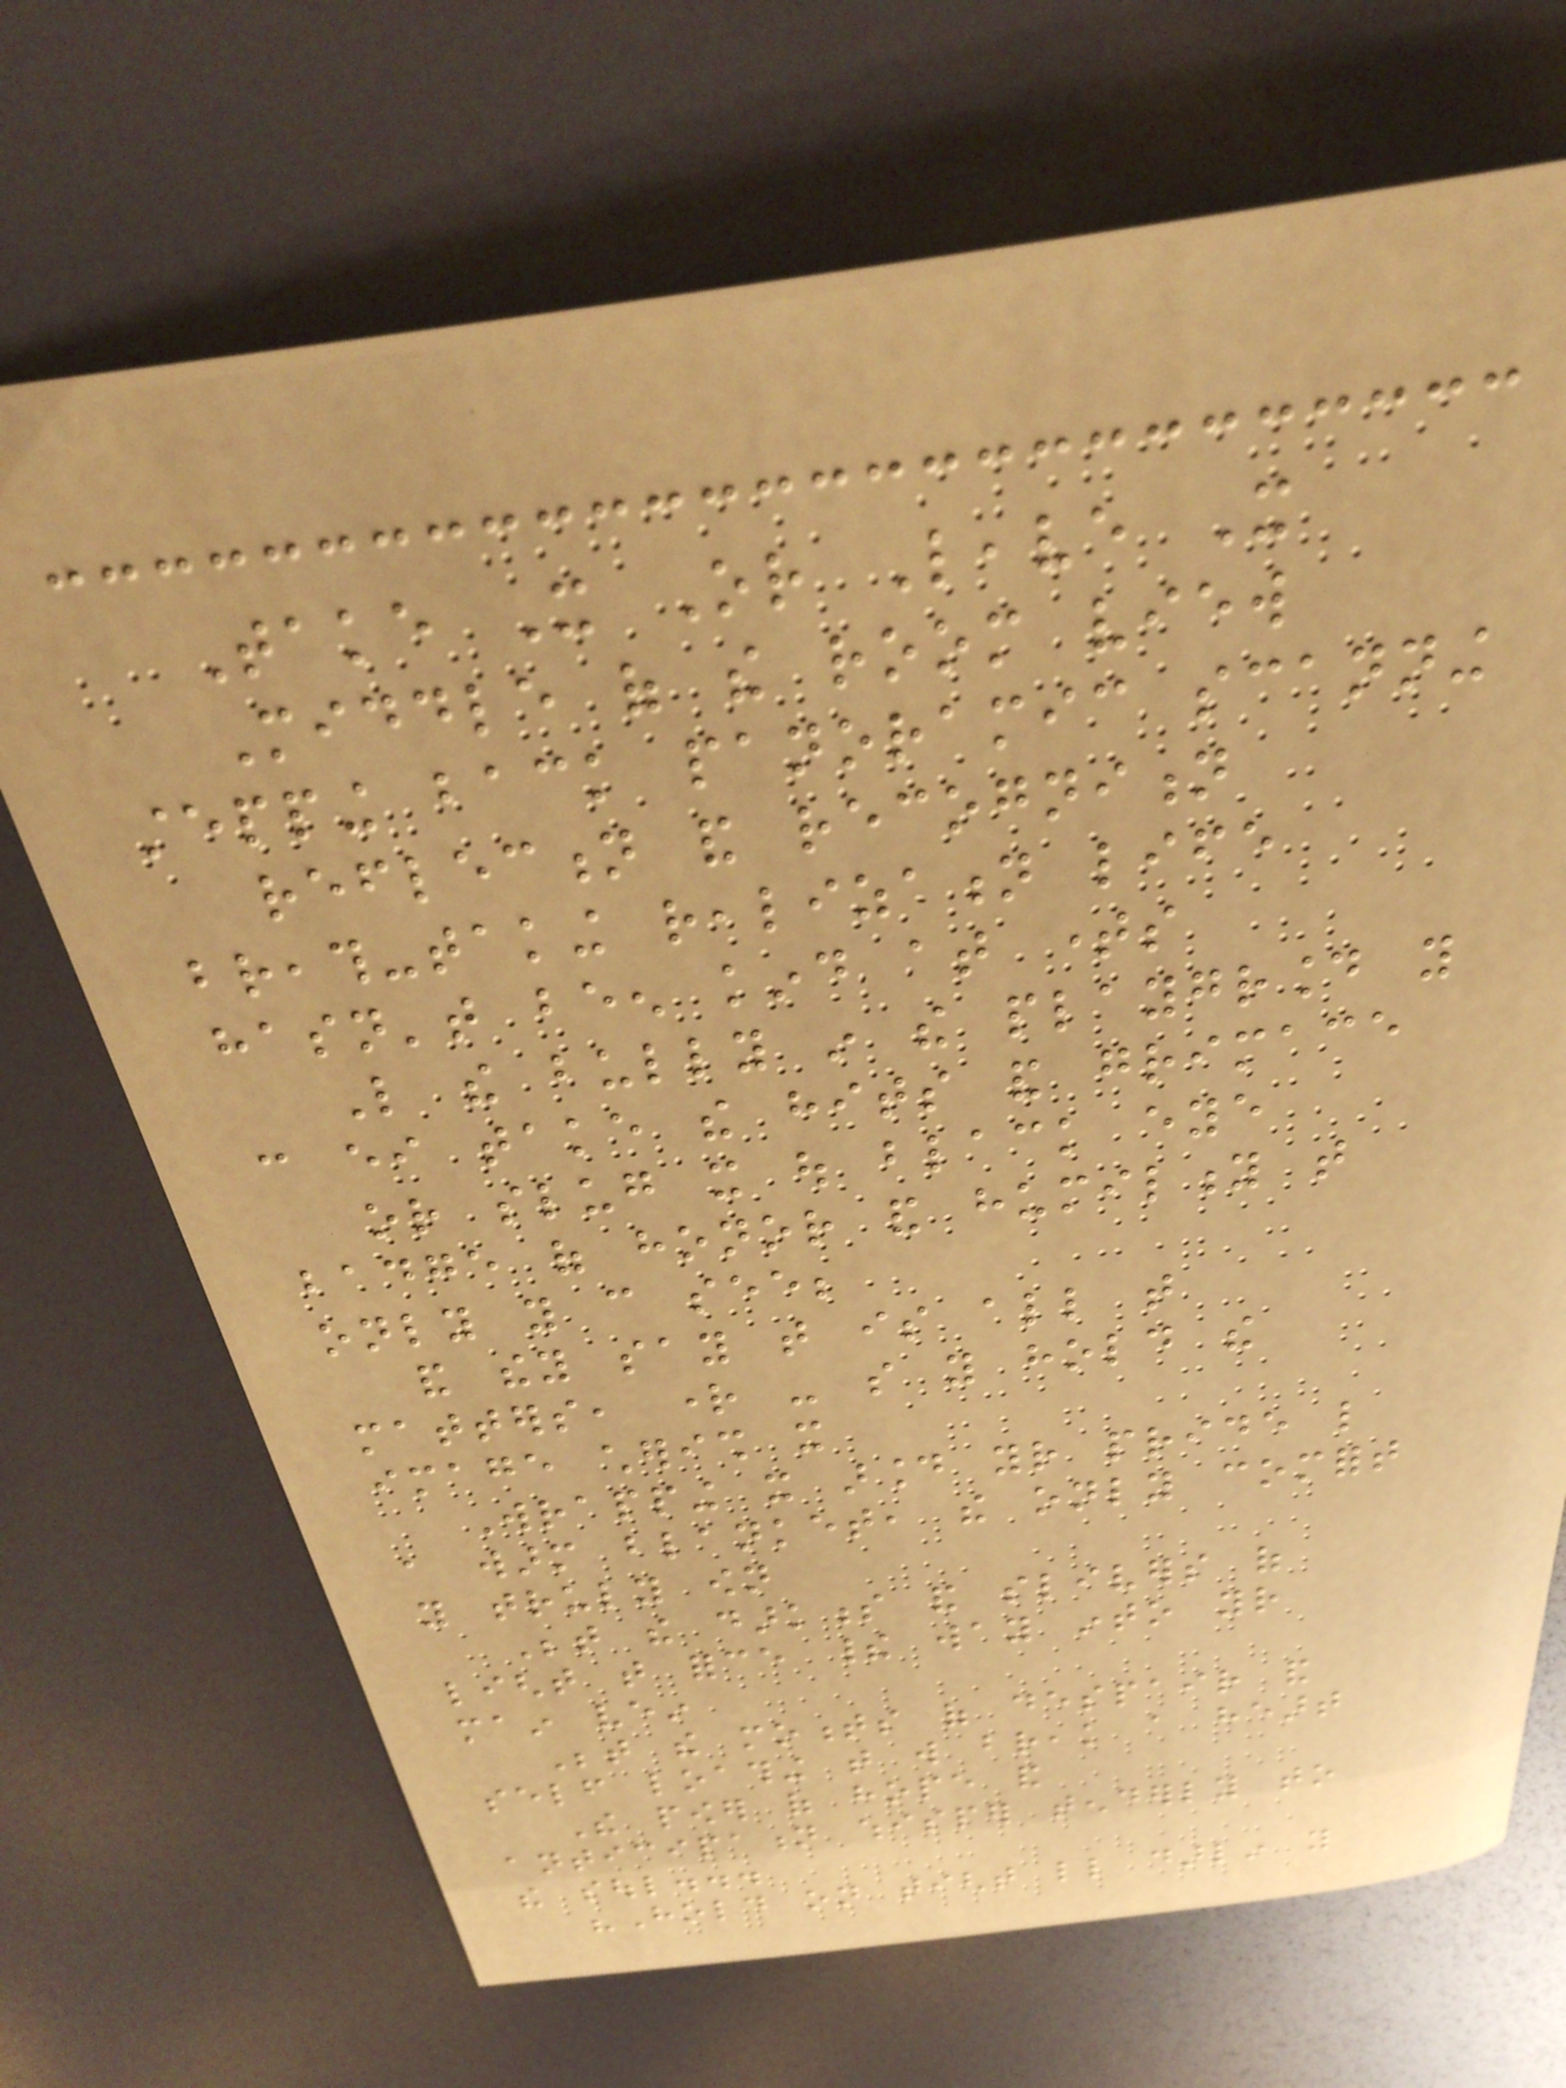Take It Or Leave It
Middle of the room view
stepping back panoramic scanning
reflection and recognition
breath-taking realization life
hasn't been kind at times
Like the bully in the playground you
can either take the hits and grimace
or slug it out black eye
badge of honor and humility that
only you can see;
and they say that is all that
matters, right - so you hold the
image cherish it
Wrapping it around your pride like
a warm blanket, the only comfort
you truly own
Between the darkness and slivers of
light that force their way into your
main vein
Between the moments of despair and
self loathing that will break a heart
The power of hope and
anticipation whisper tenderly to
the soul...
"Hold on tight little darlin you
